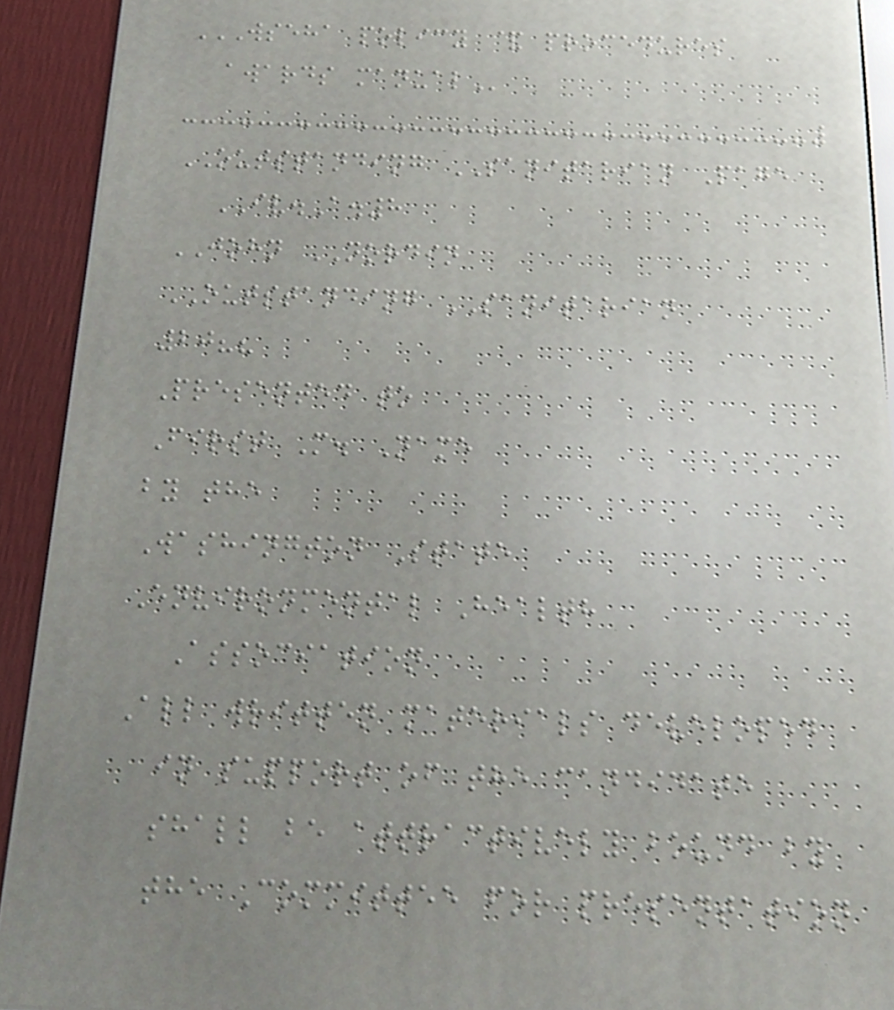WSEHA POLICY & PROCEDURES
AWARDS MANUAL
OUTSTANDING SANITARIAN Page
IV.A.8
JOHN NORDIN
OUTSTANDING SANITARIAN
20??
Presented to
First M. Name
by the
Washington State
Environmental Health
Association
All written materials developed
in support of the candidate
shall be attractively bound by
the Committee for presentation
